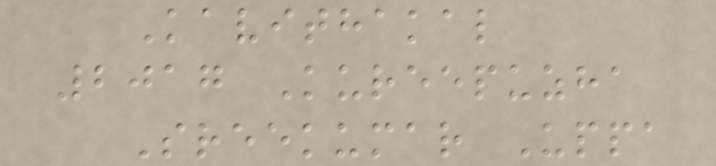Kavithakal
2017 Kureepuzha
Sreekumar Uppa
